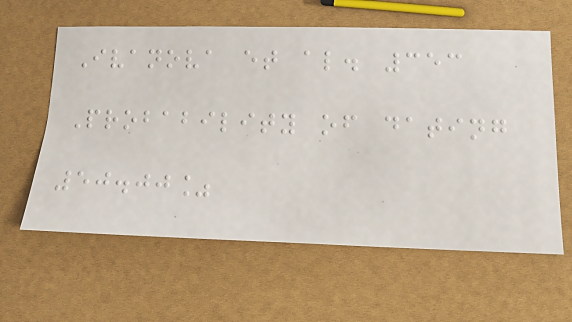Ivanova et al. 353
Probability of dating
50.00%
